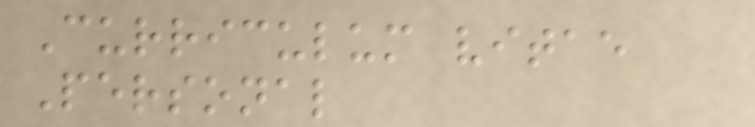Curriculum vitae
Personal
